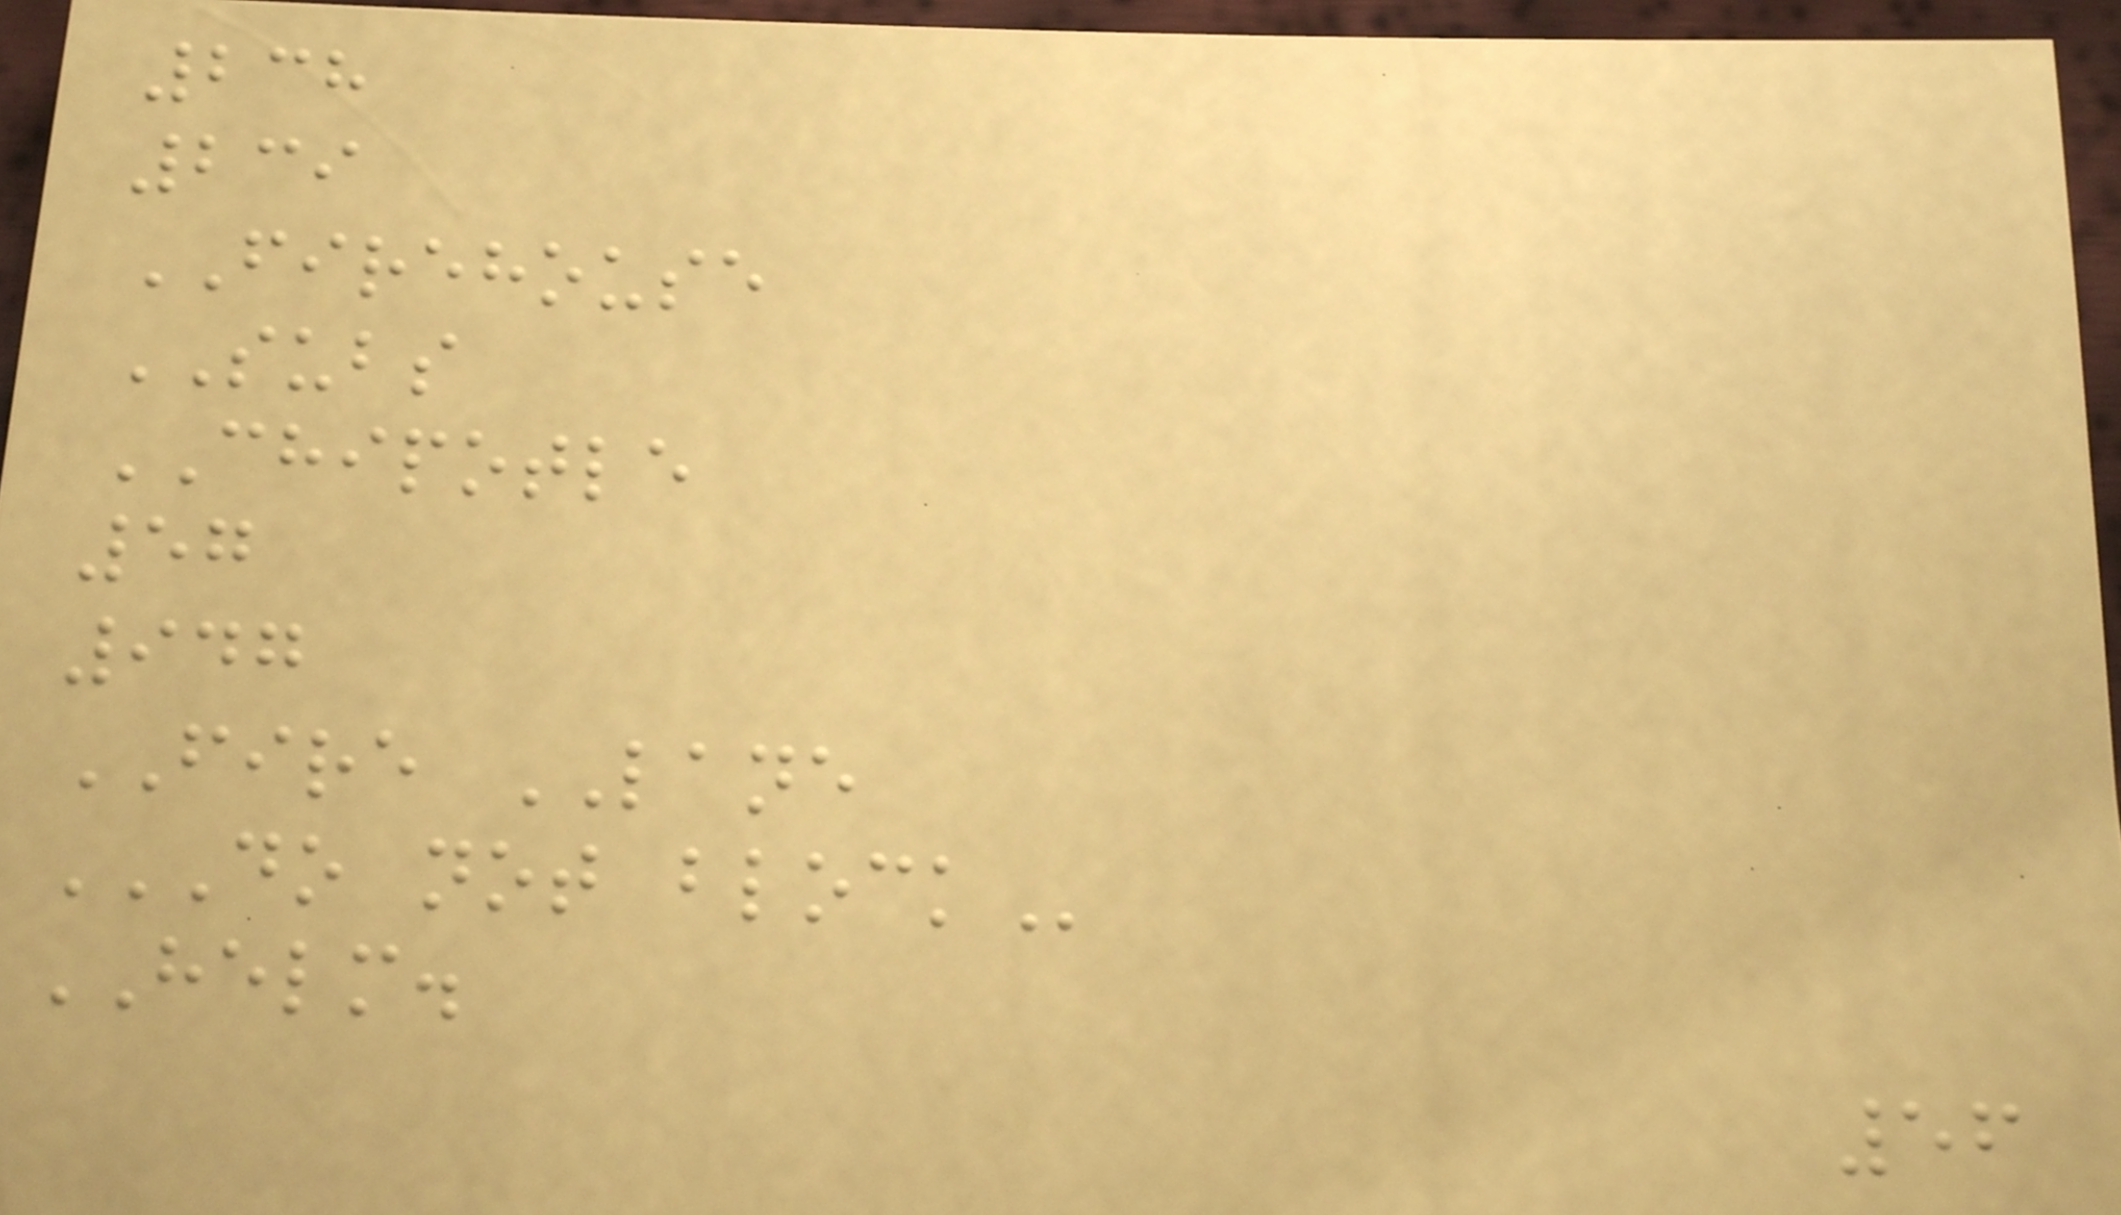238
239
FIREHOUSE
SUBS
CHIPOTLE
57
947
FIRE LANE
DO NOT BLOCK
HELM.
56
